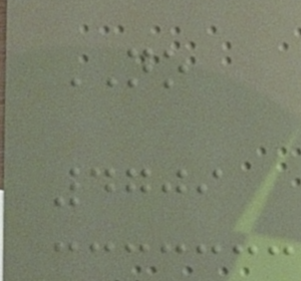NO
4709
